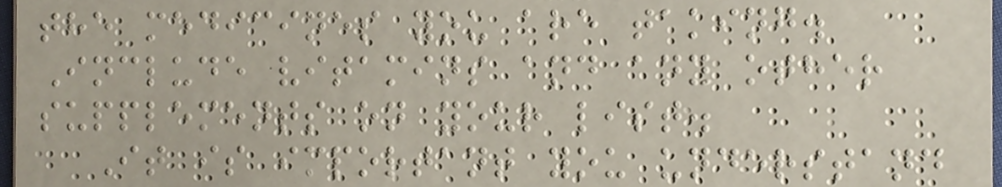the medicines you are taking.
Include vitamins and any other
supplements on your list.
It is important you understand
